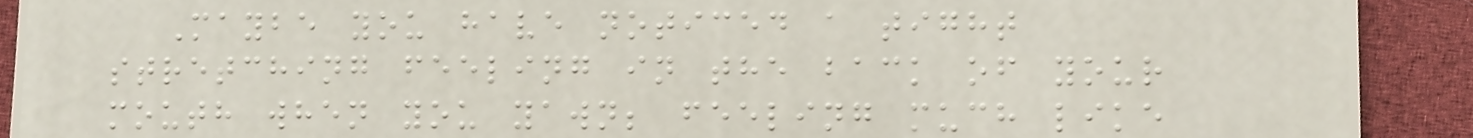Maybe you have noticed a tight
stretching feeling in the back of your
mouth when you yawn; feeling much like
